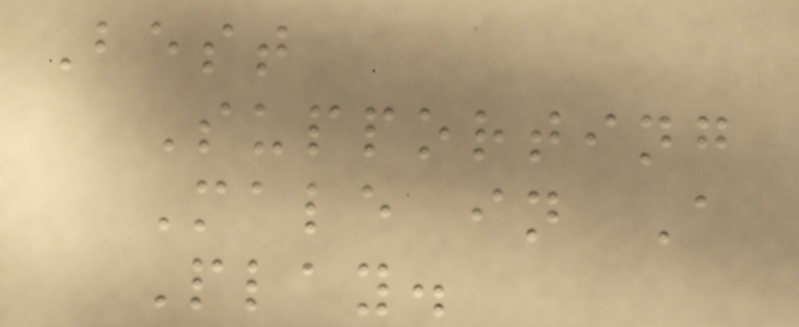Best
Supporting
Male in A
Play.
